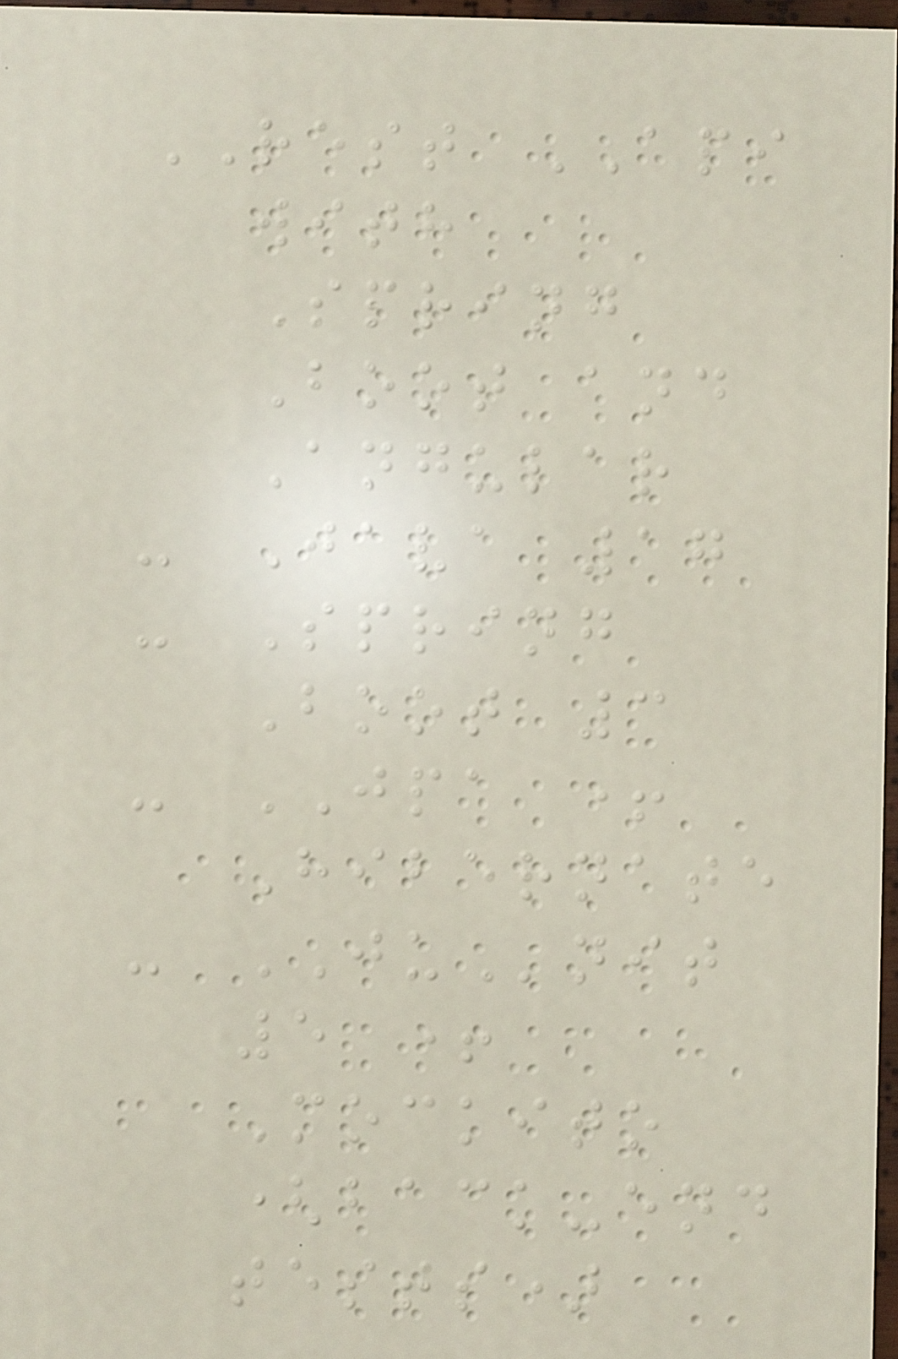REST API
with
Spring
Boot and
Angular
- Java 17
- Spring
Boot 3
- JPA +
Hibernate
- JUnit
5 +
Mockito
(back-end
tests)
